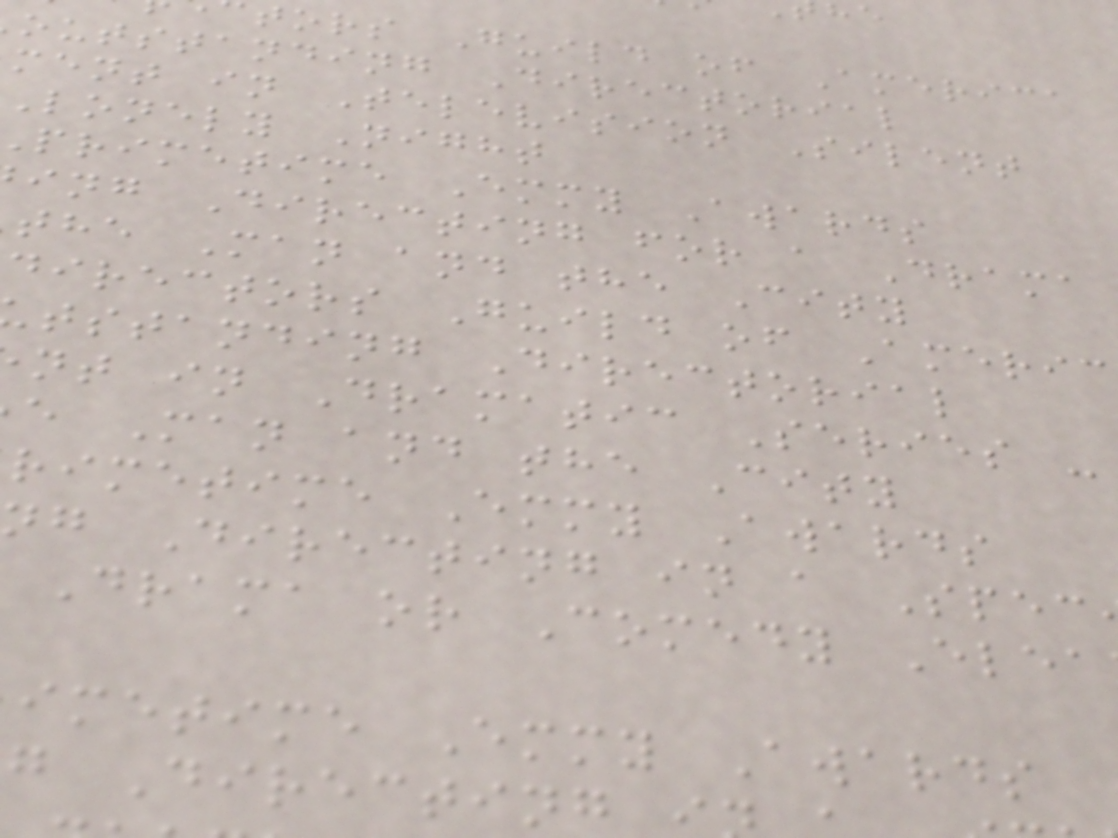tors Guild of America
outstanding Directorial
ment in Television Silent
Lonely Night
primetime Emmy Awards
ing Directing for a Drama
the Man and the City
directors Guild of Americ
tstanding Directorial
nt in Dramatic Series -
e Man and the City
rimetime Emmy Awards
ng Directing in a Spec
Drama or Comedy Elea
imetime Emmy Awards
g Directing
